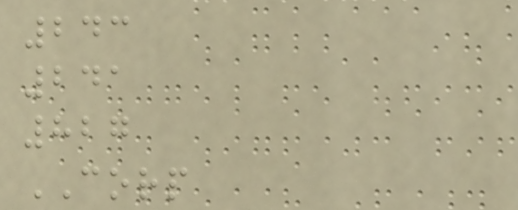243
241
827
CORP
